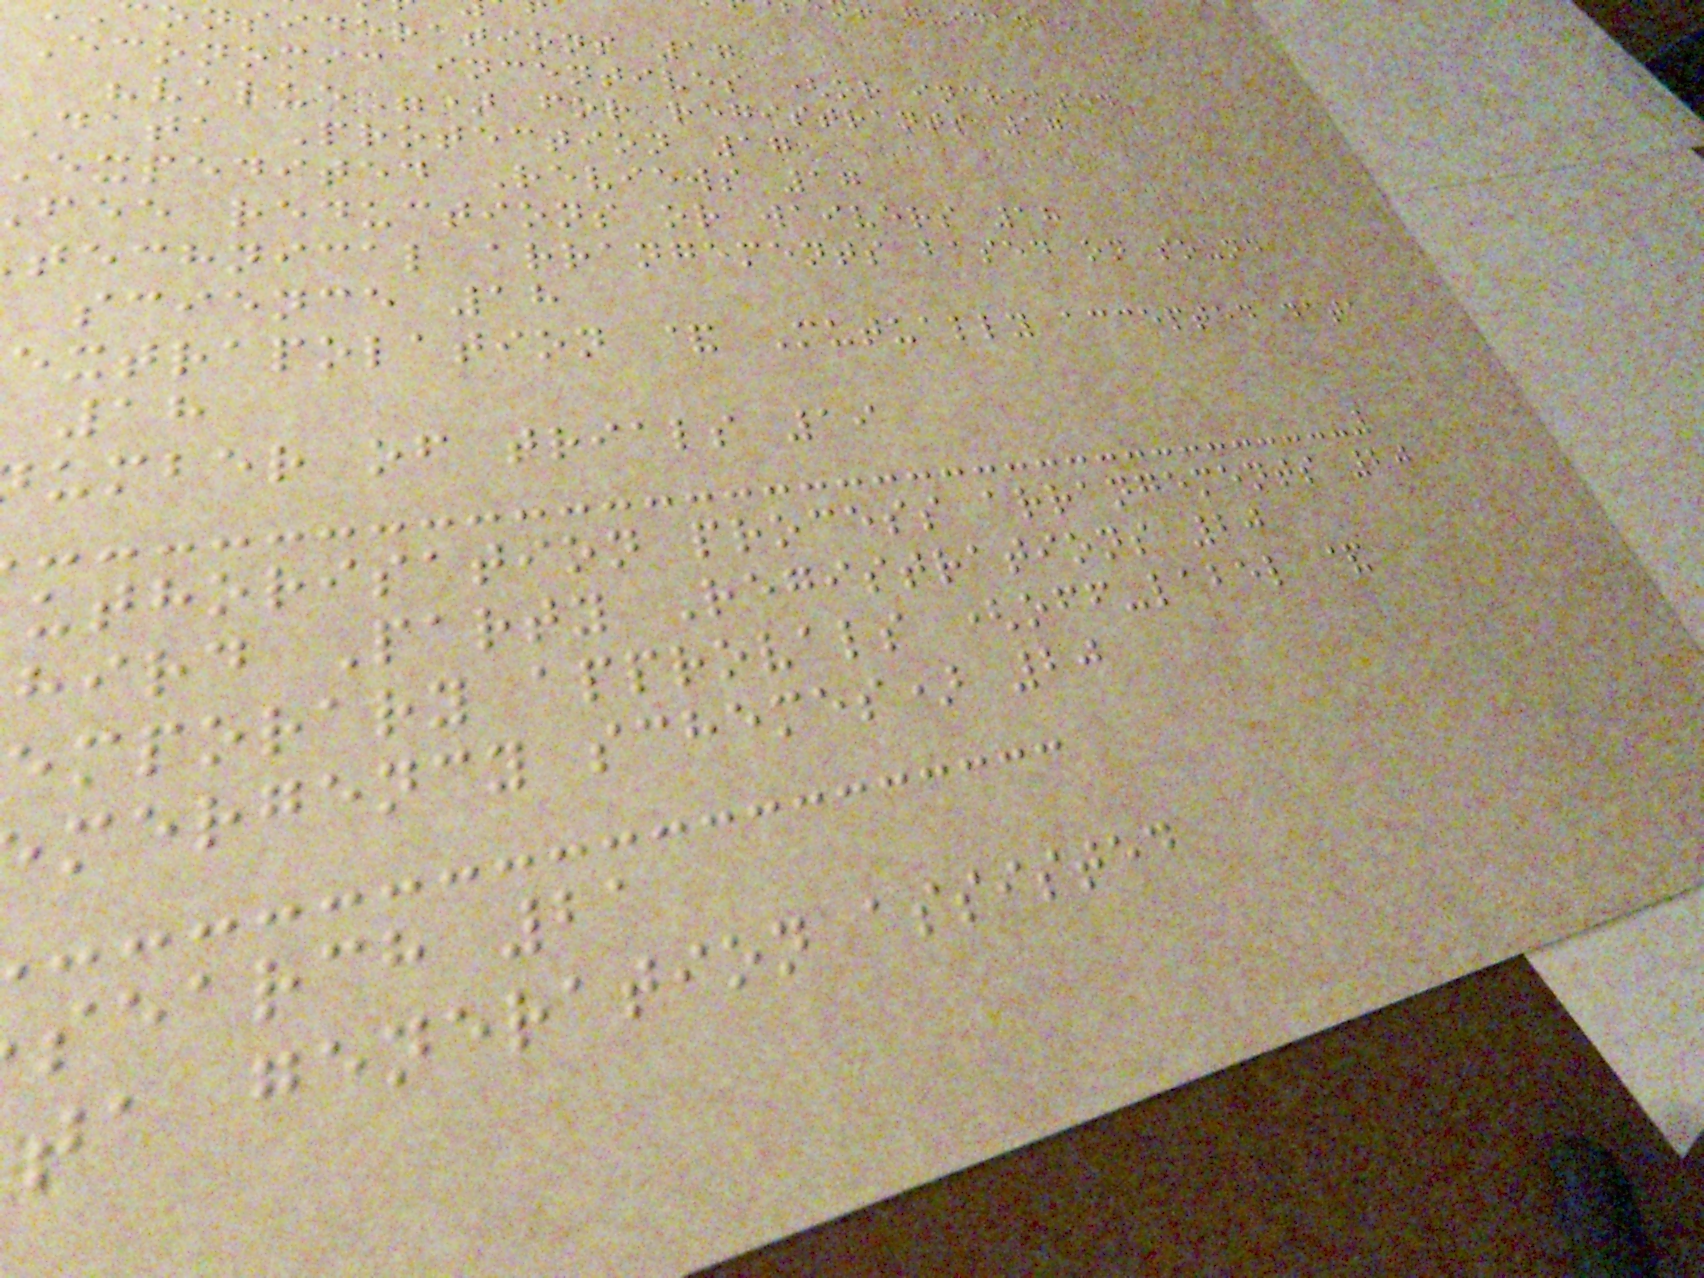t guidance
onsiderations 17
Economic incentives (or increased
"value") for registrants 17
Data Protection 17
expedited Reviews 17
fee reductions or waivers 18
technical arrangements based on sound
science 18
extrapolation & Mutually accepted data
18
umber of trials 19
uthorisation process arrangements 20
hird Party Registrations 20
emporary approvals (off-label &
mergency schemes) 20
search 21
ta generation assisted
